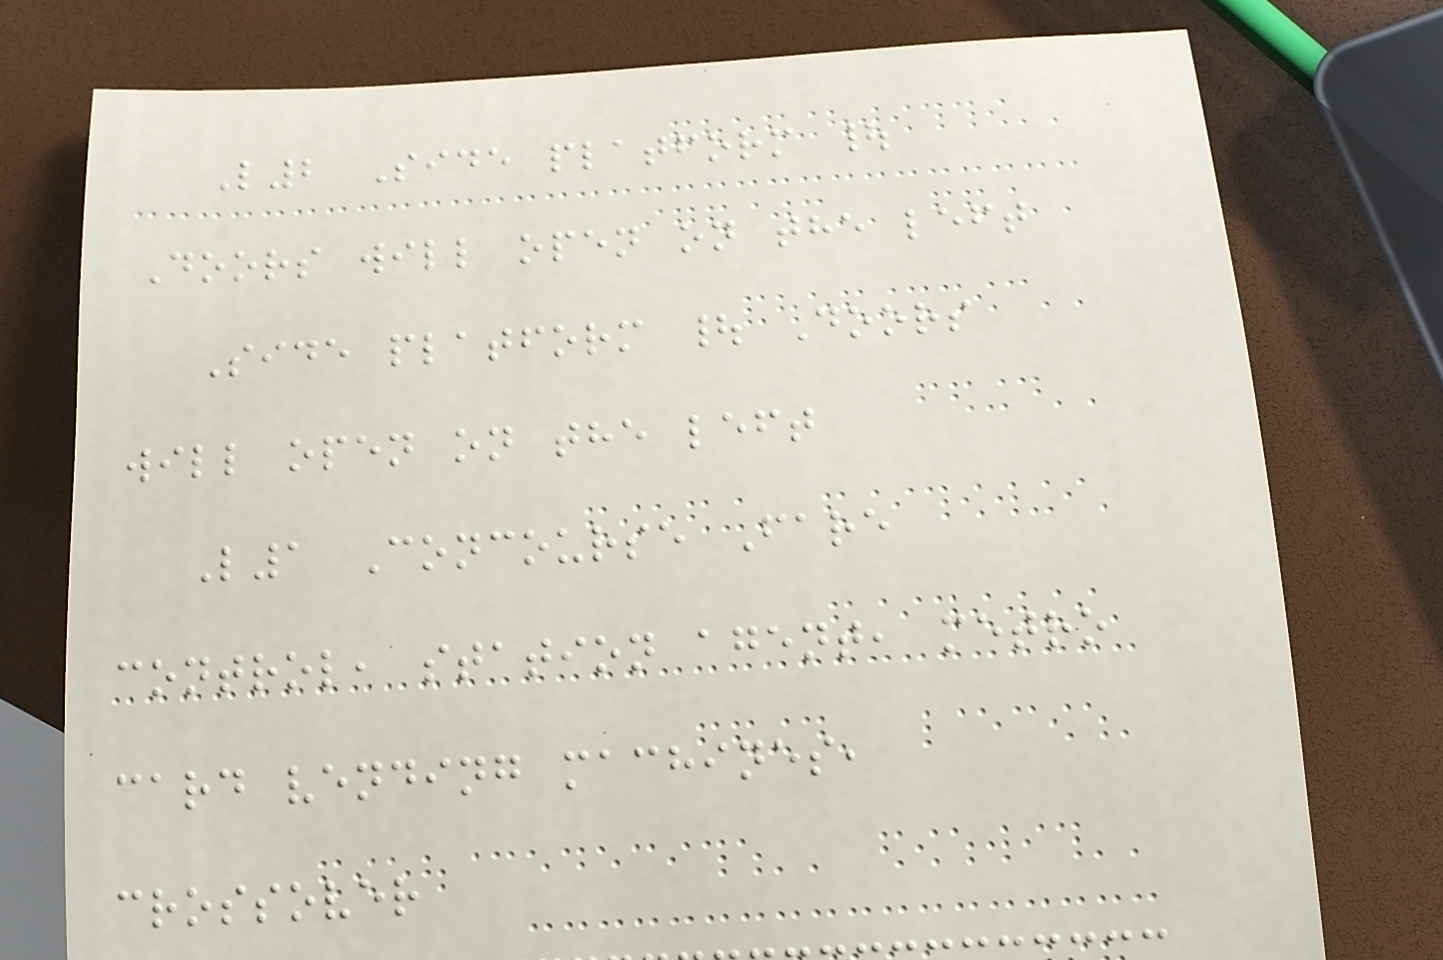L2 Side platform |
Doors will open on the left
Side platform | Doors
will open on the left
L1 Concourse Fare
control, station agent, metro
card vending machines,
crossover
